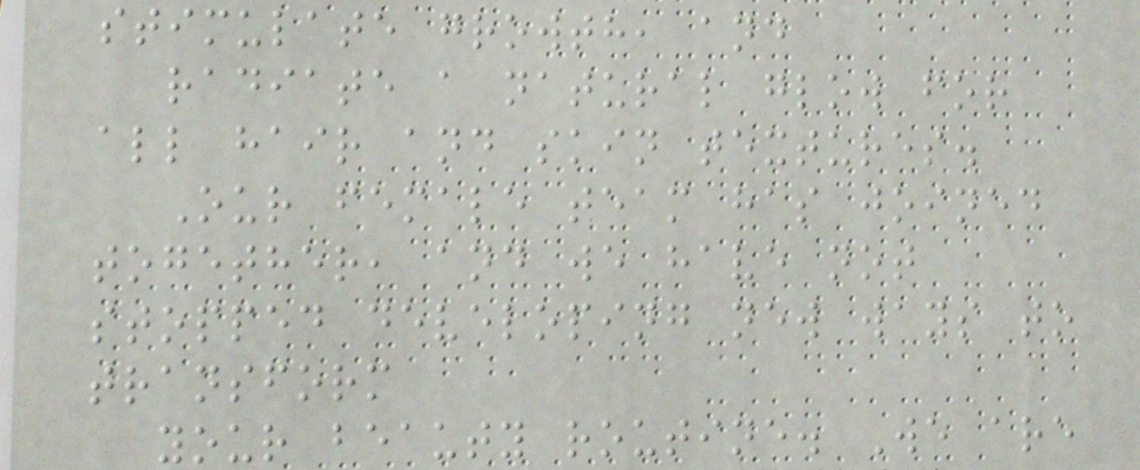stimulate growth, and
radiate a natural glow for
all hair and skin textures.
Our female team has joined
together, and we have not
stopped developing new ways to
transform
your beauty routine. We are
